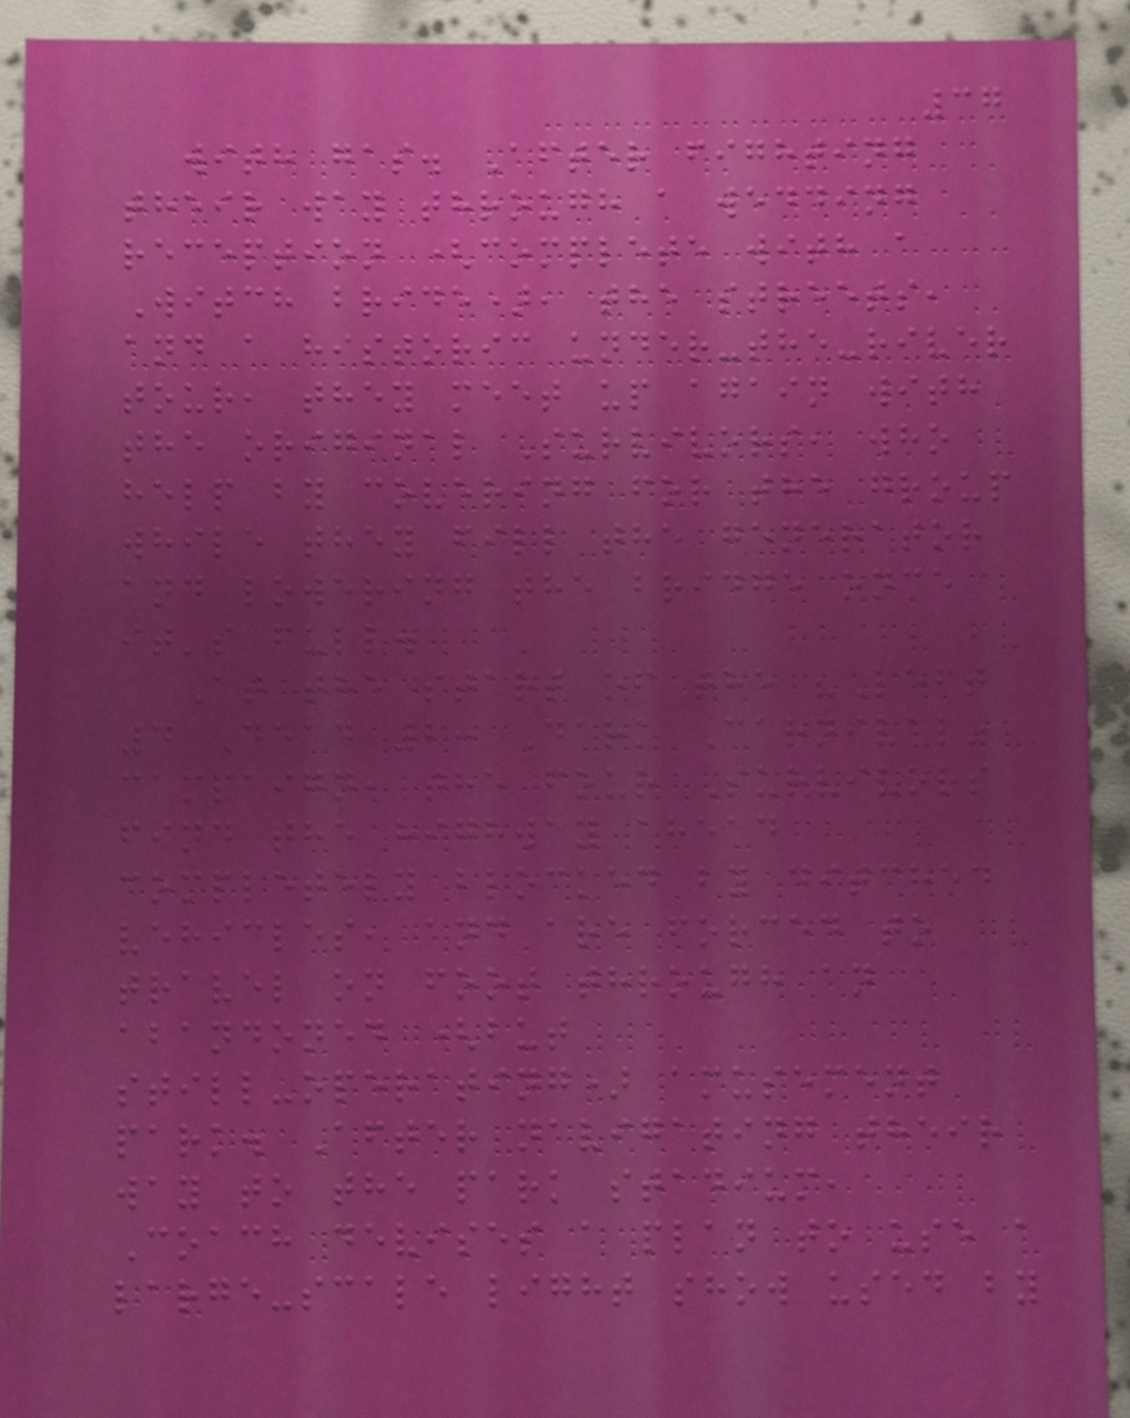37
with gas. After fighting
their way through a wedding
reception (complete with a
Witch bride), the streets,
and a historic under-the-river
tour, they meet up again with
the original Survivors, who
help by covering for the group
while they fill the generator
and lowering the bridge once
it's full.
At the start of the "Left
4 Dead 2: Dark Carnival"
campaign, the four Survivors
find the highway ahead
completely blocked by ditched
vehicles, and are forced to
travel on foot through an
abandoned (but
still-operating) amusement
park. After navigating their
way to the park stadium,
Coach devises a plan to use a
large-scale light show used by
